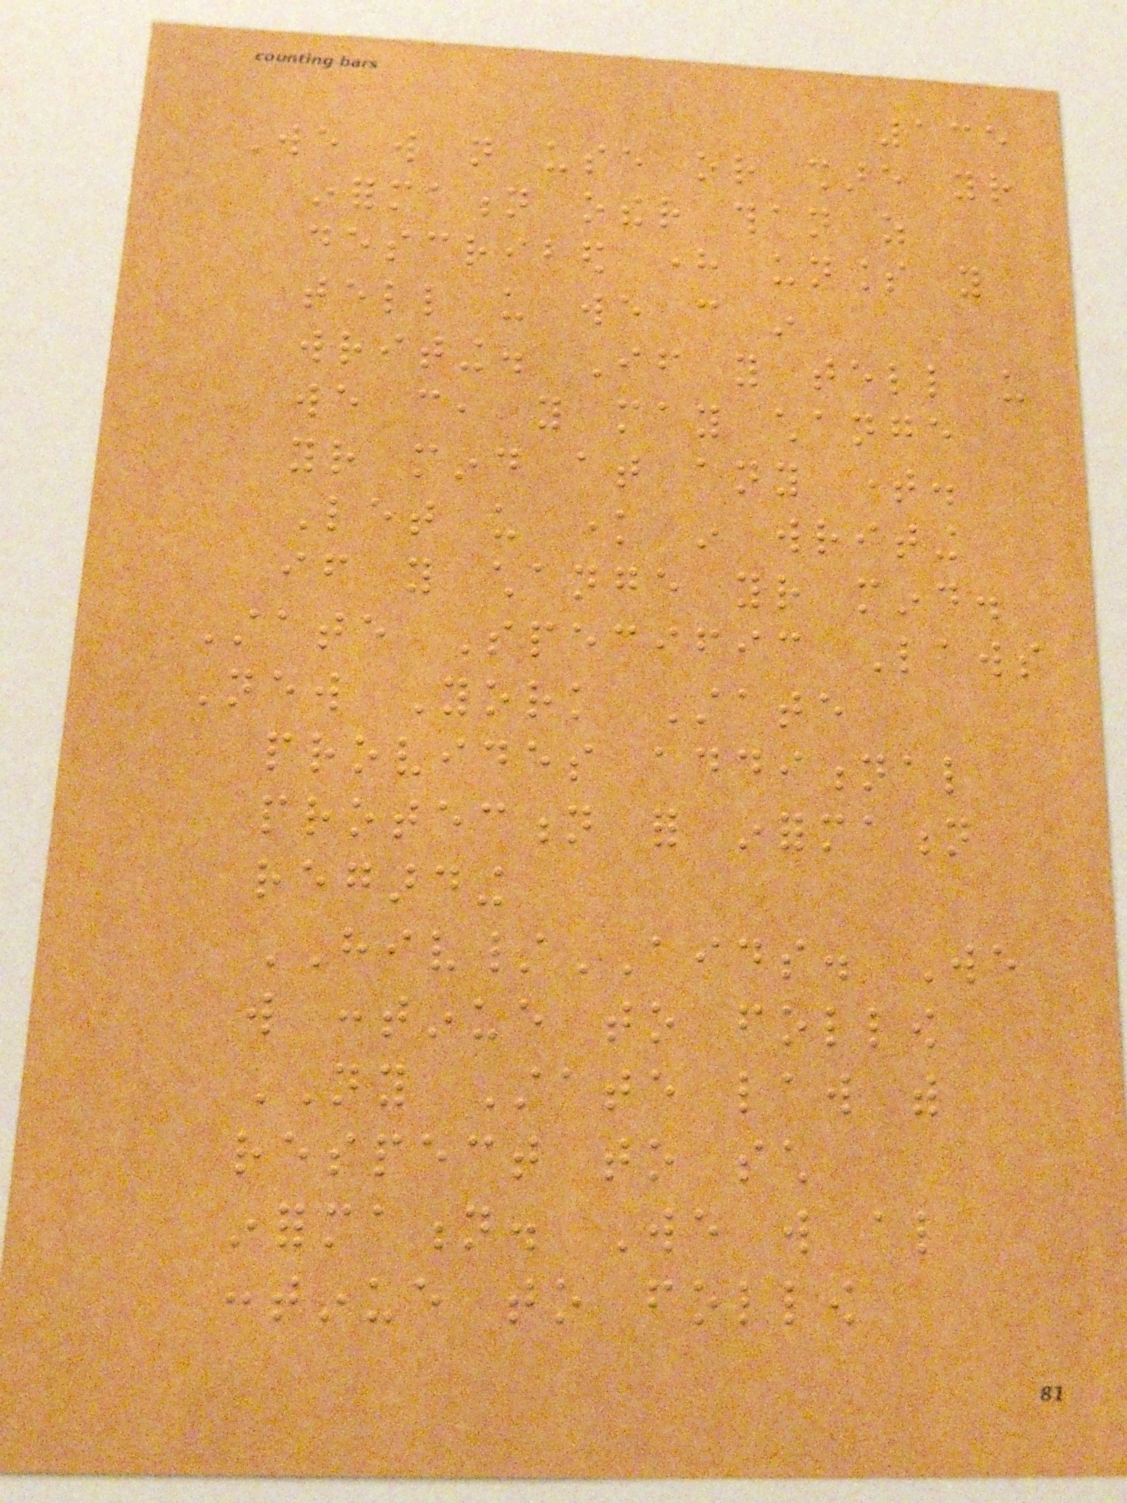135
We will not use or share your
information other than as
described here unless you
tell us we can in
writing. If you tell us
we can, you may change
your mind at any time.
Let us know in writing
if you change your mind.
State Specific Laws
New York State
provides additional
protection for information
regarding
HIV/AIDS. We
will continue to follow
NY State law with
respect to such
information. We will also
continue to follow
